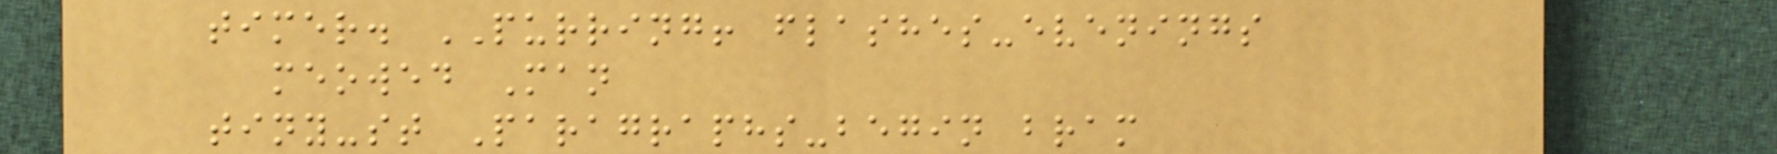timer. PURRING! flashes-evenings
meowed Man
tiny-st Paragraphs-begin bram
